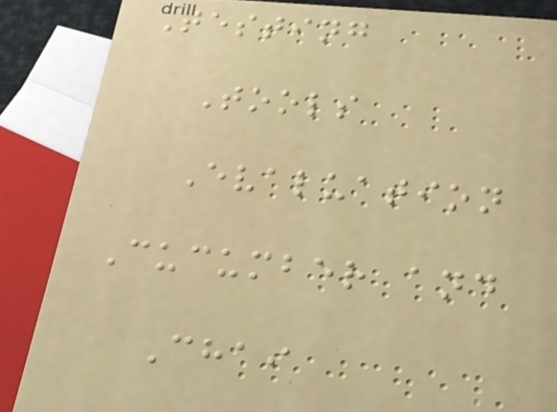Testing
Tools
Evaluation
Cucumber and
Chai
